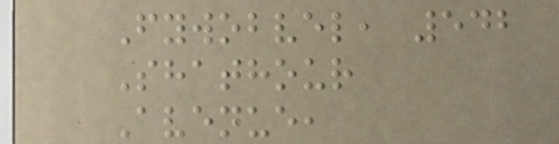Fywobvel, 542
Shathour
Avenue,
